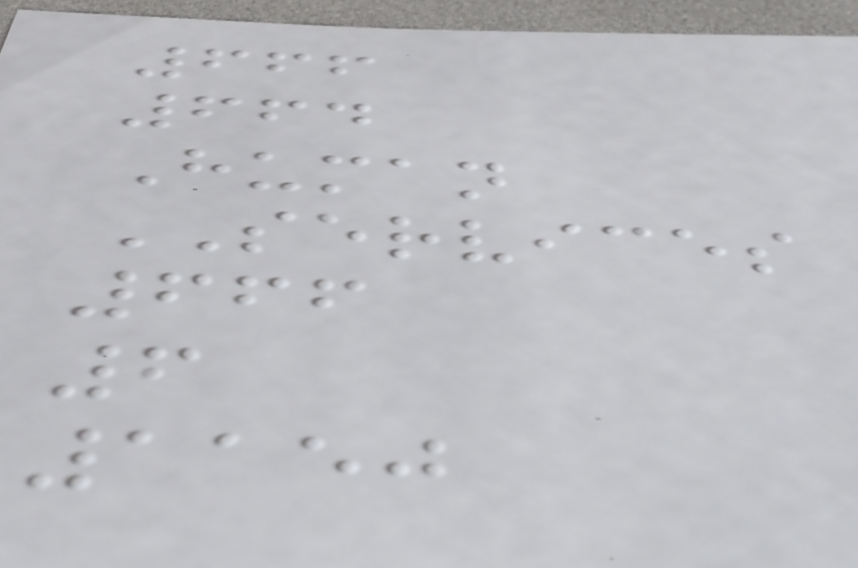666
664
Human
SERVICES
666
6
1150
